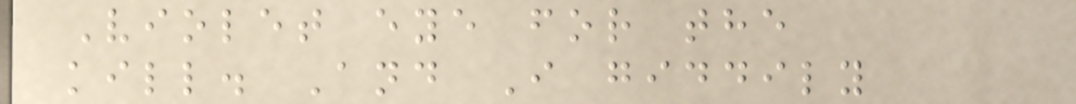Violet eye for the
kill. And I giddily
